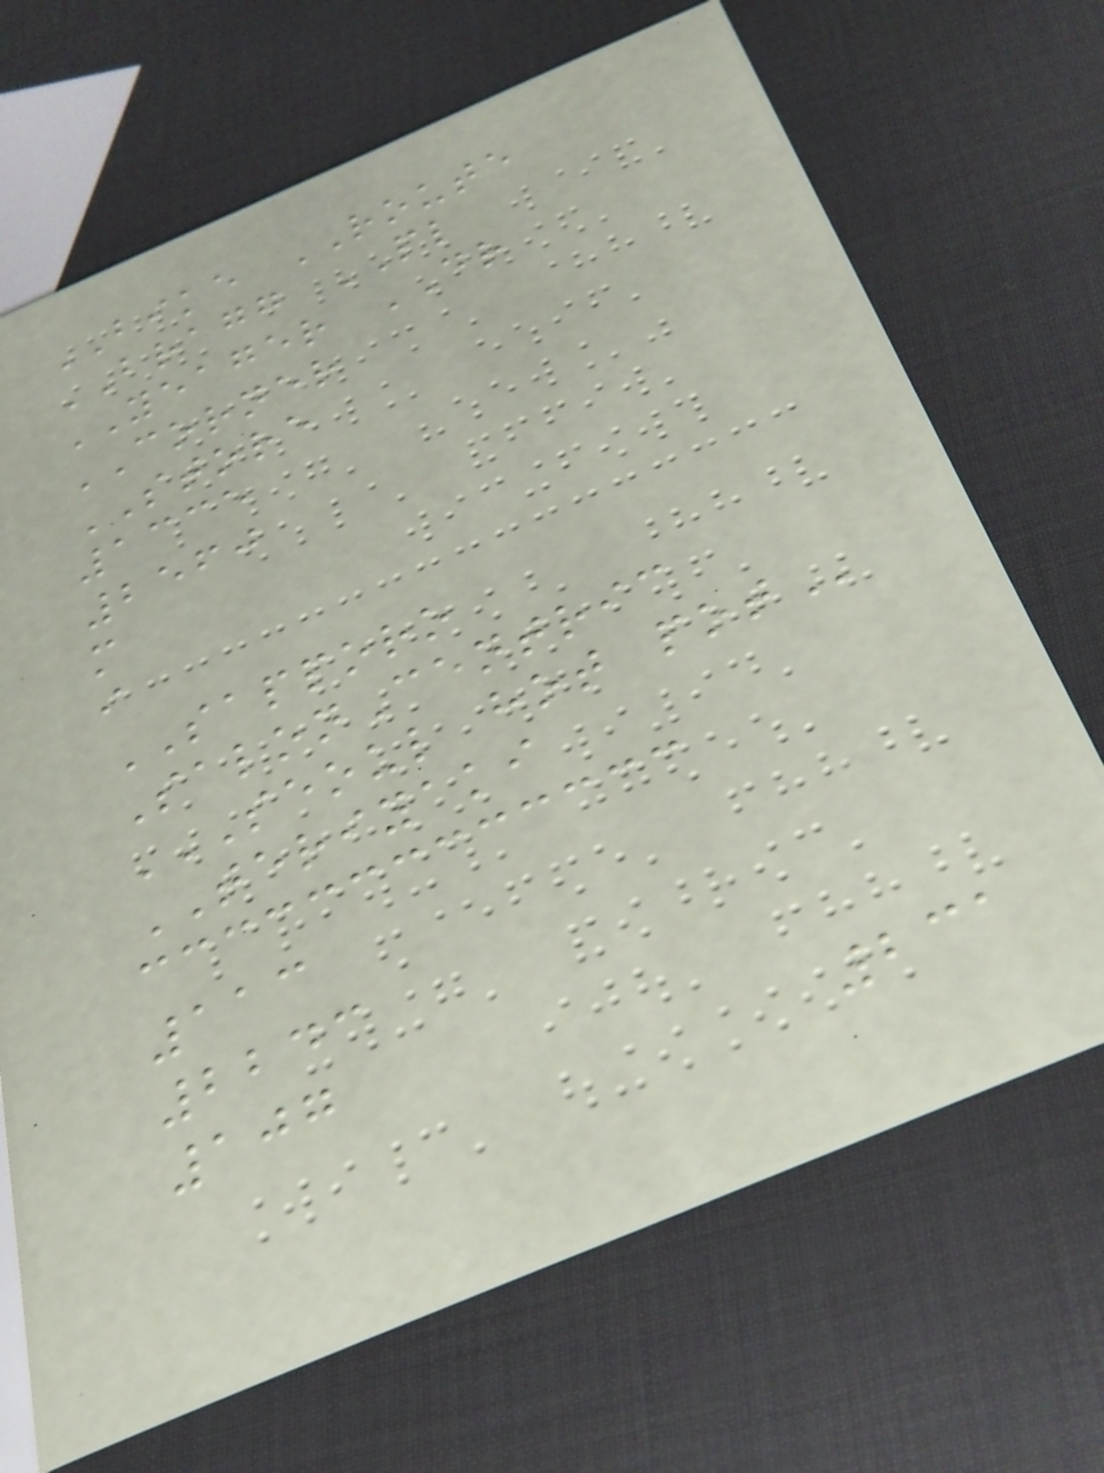BIKE ROUTE
BRAGG PL
YEAGER DR
CORNER
STORE
1335
2560
m
i
SAPPORO
SalonCentric
SEOUL HOT POT
TERIYAKI
113
2243
107
231
